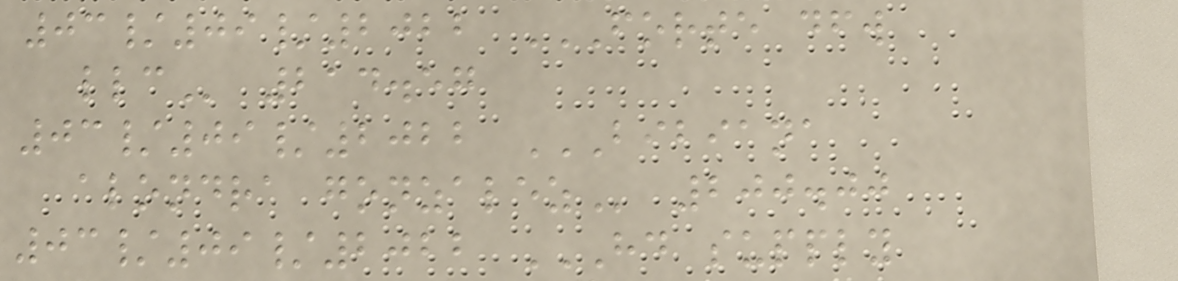03/09/2022 FORTE DFW
LLC 214.57
03/09/2022 BIBIANA
ALONDRA GONZALEZ 200.00
03/09/2022 HD SUPPLY
